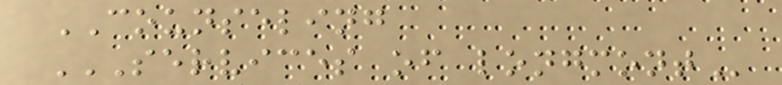COUNSELING
SERVICES OF LONGMONT
